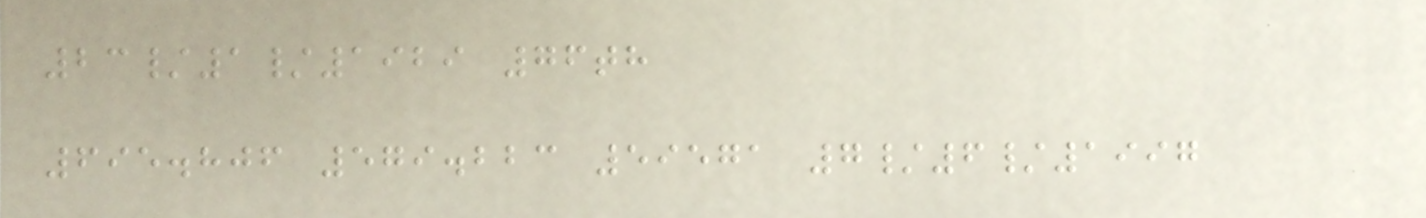23/1/1929 76th
695.806 579.223 59571 7/6/1997
